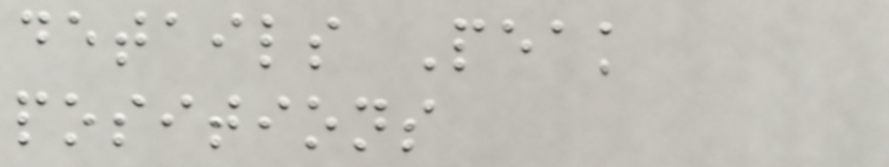details Peak
positions
